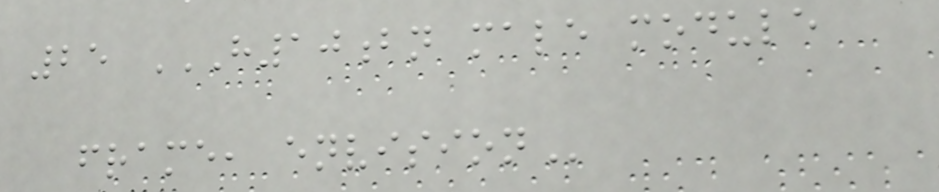25 H10BN MALE MODULE
FRAME, ENVISION
